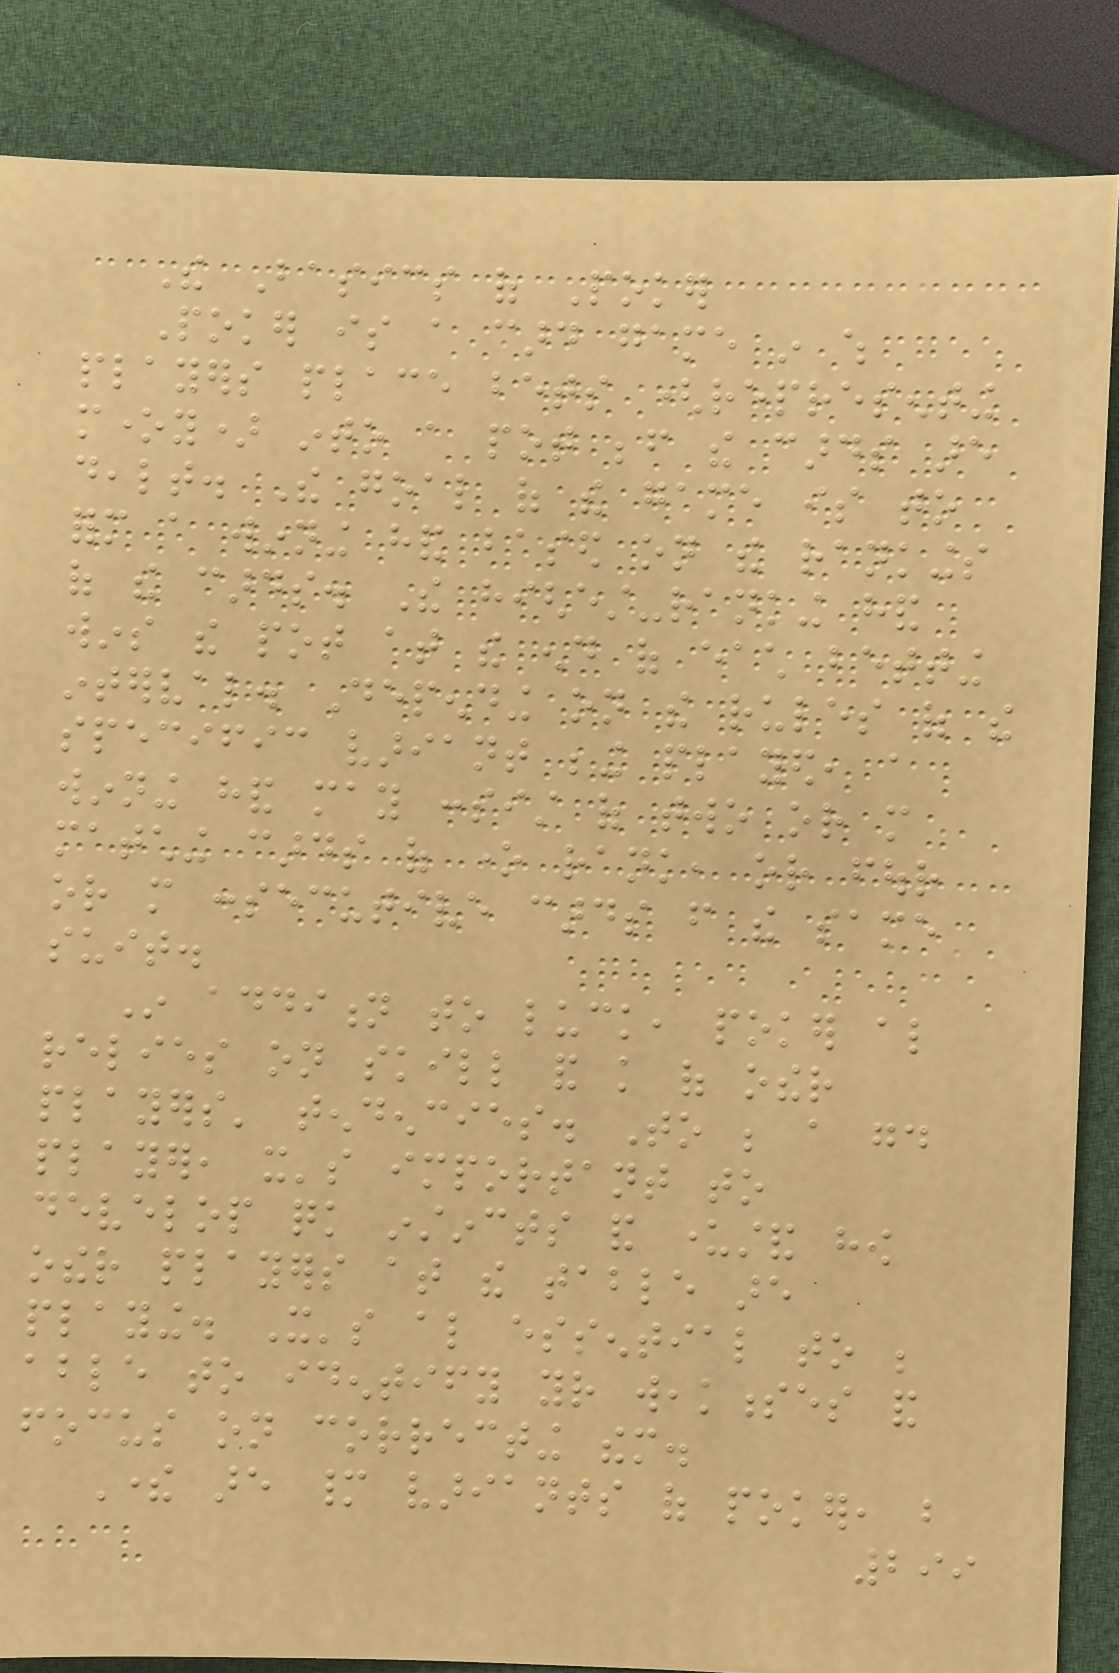The Basics of Poker
Poker is a card game in which
players place bets (representing
money) into a pot before the cards are
dealt. The goal of the game is to
form a winning hand based on the rankings
of the cards. The highest-ranking hand
wins the pot at the end of each betting
interval. Depending on the rules of the
specific variant being played, a
winning hand may consist of two or more
matching cards of one rank, or four
or more consecutive cards from the same
suit.
In addition to luck, poker also
relies on skill and knowledge of other
players' tendencies. To be a good
player, it's important to
develop quick instincts and understand how
other players at the table are
playing. It's also essential to be
able to identify your weaknesses and
focus on correcting them.
There are many variants of poker, but
299
